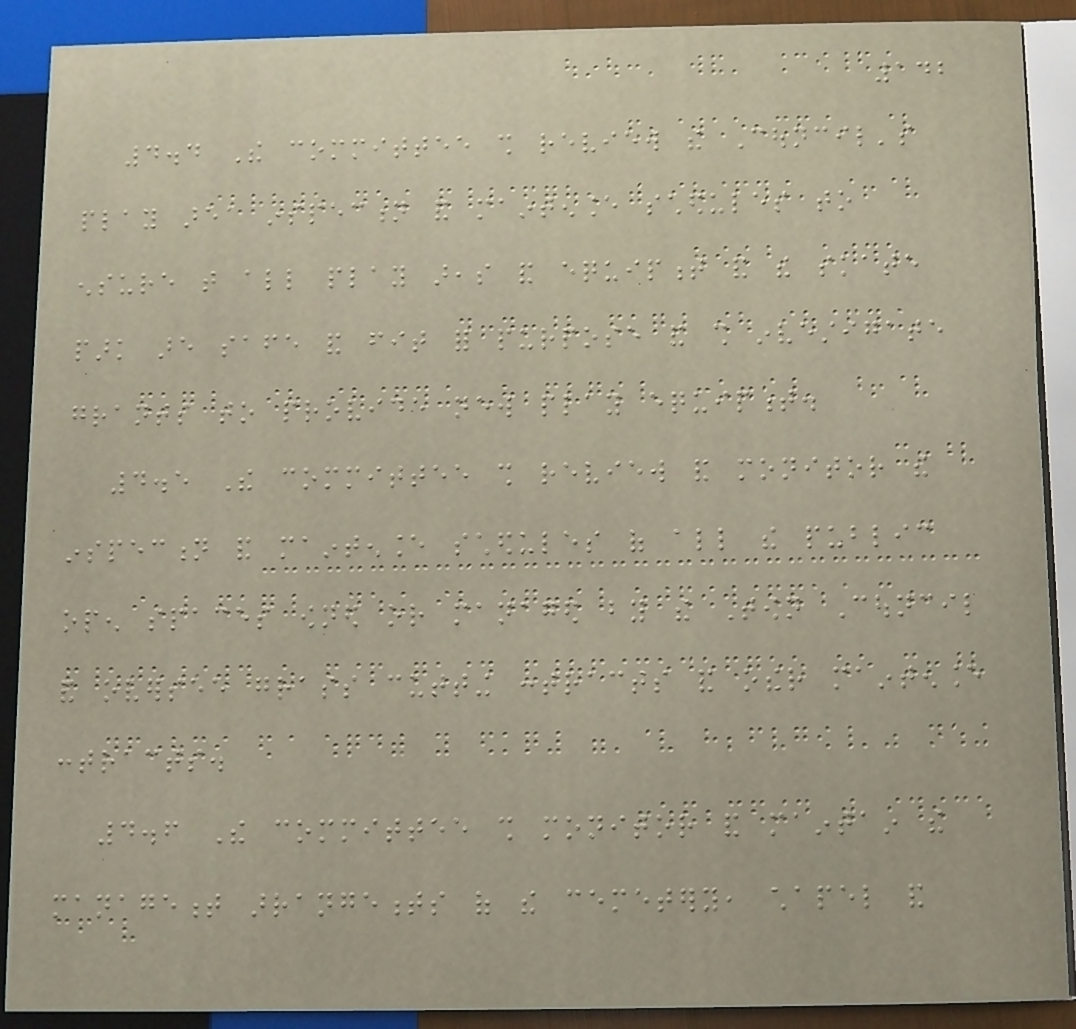142
4.4 The committee shall review the Council's
play area inspection and maintenance schedules to
ensure that all play areas and equipment and the skate
park are safe and fit for purpose and shall investigate
grants to provide new play equipment.
4.5 The committee shall review and monitor the
inspection and maintenance schedules of all the public
open spaces owned or managed by the Town Council
and oversee grass cutting contracts and other maintenance
contracts.
4.6 The committee shall monitor and maintain the
management arrangements of the cemetery, chapel and
